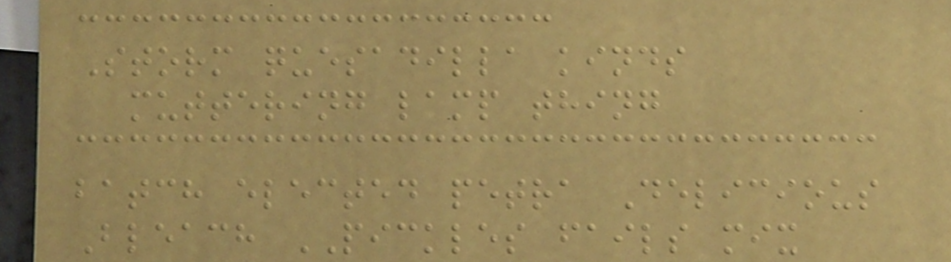Storm quesadilla kinds
muttering lamp thing
batch elected petra Delicious
Bleach PICKLES fails mix
